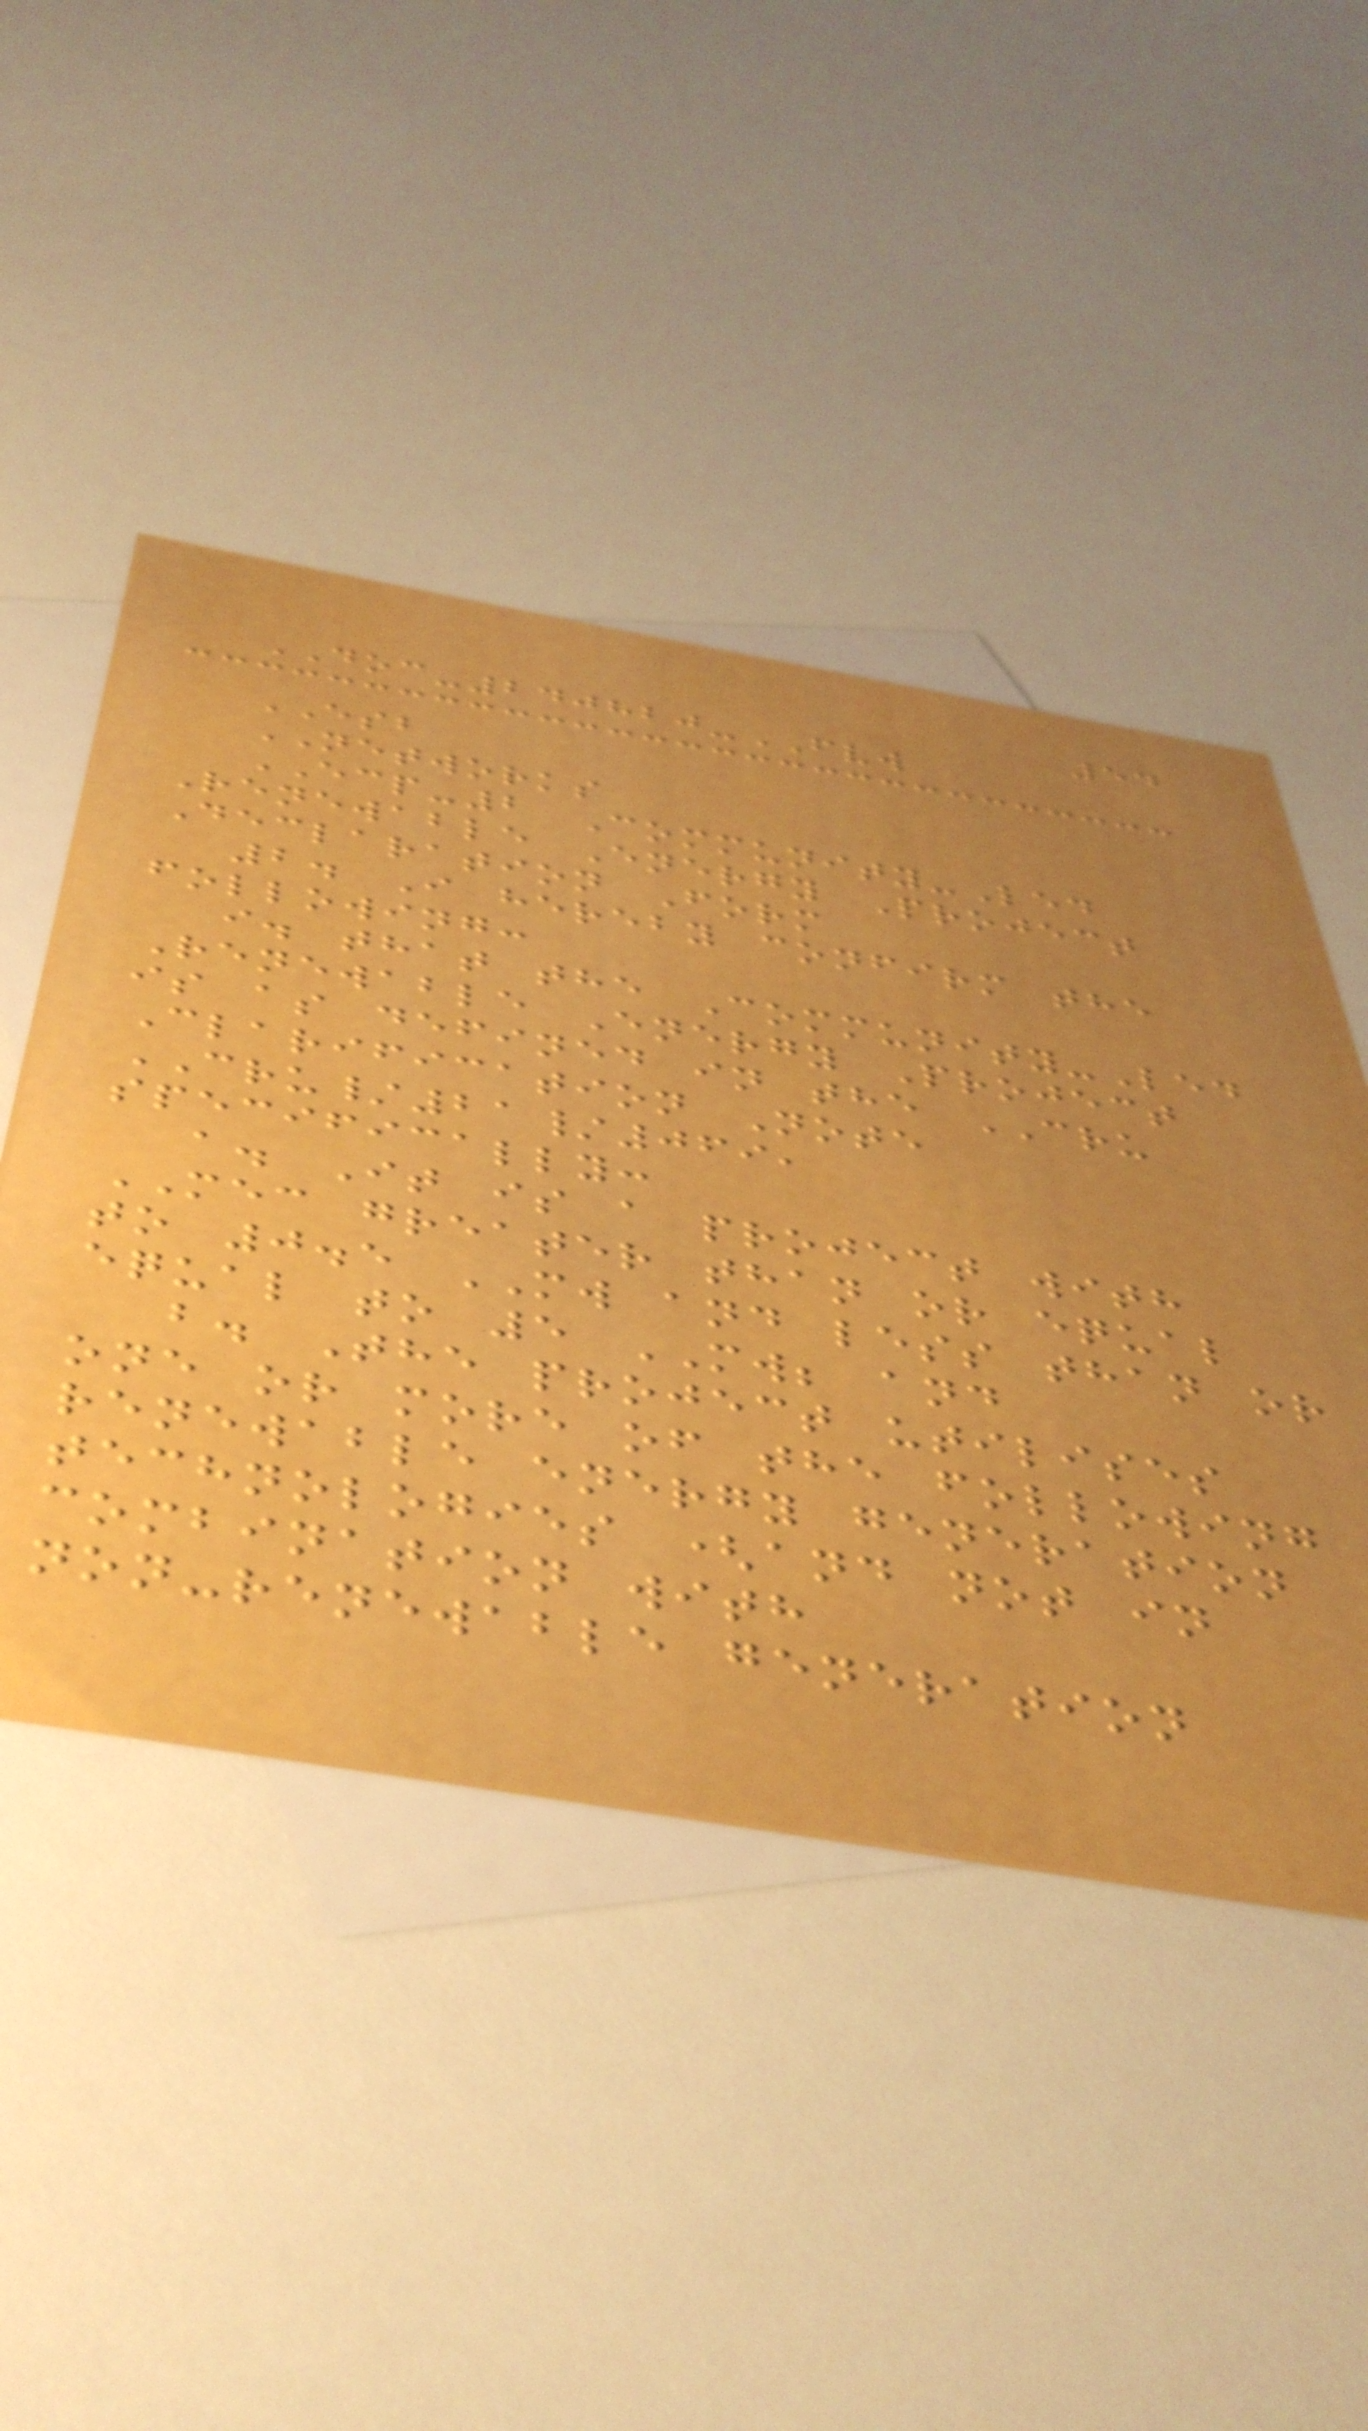54
DOC-240820-FVW
ESB
NETWORKS
ECP-2 Community-Led
Renewable Energy Project
Declaration Form
2. I hereby confirm the
following:
i. that the Community-Led
Renewable Energy Project
is as defined in the CRU
Clarification Note
CRU/21/069,
specifically:
a. It is a project with
MEC greater than or equal
to 0.5 MW and less than or
equal to 5 MW; and
b. The project utilises
one or more of the following
renewable energy generation
technologies (and not in
combination with
non-renewable generation
